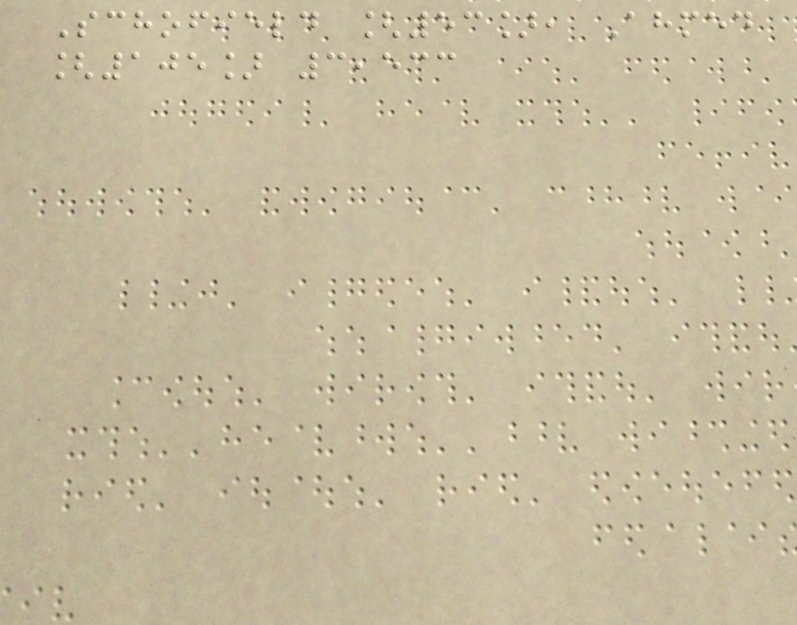Schofield [53], Ahmed
[105] 3,533
